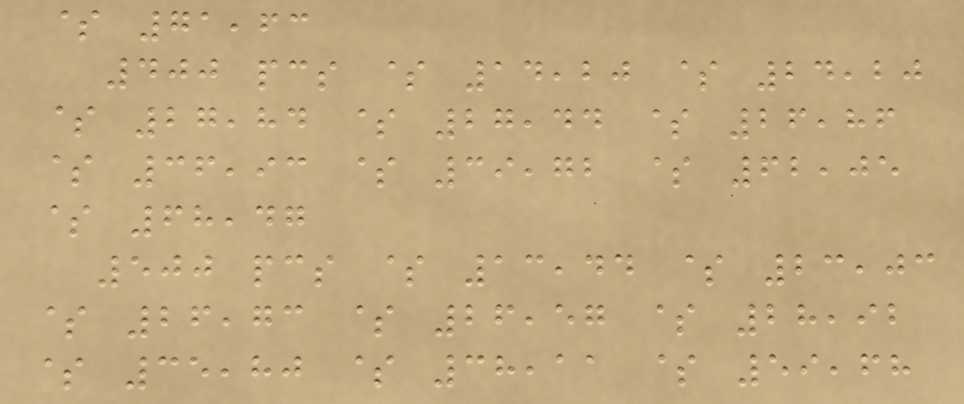$ 71,63
400 pcs $ 14,20 $ 24,20
$ 27,84 $ 27,44 $ 26,86
$ 36,93 $ 39,72 $ 62,05
$ 68,47
500 pcs $ 13,44 $ 23,03
$ 26,73 $ 26,57 $ 28,92
$ 35,80 $ 38,11 $ 59,68
